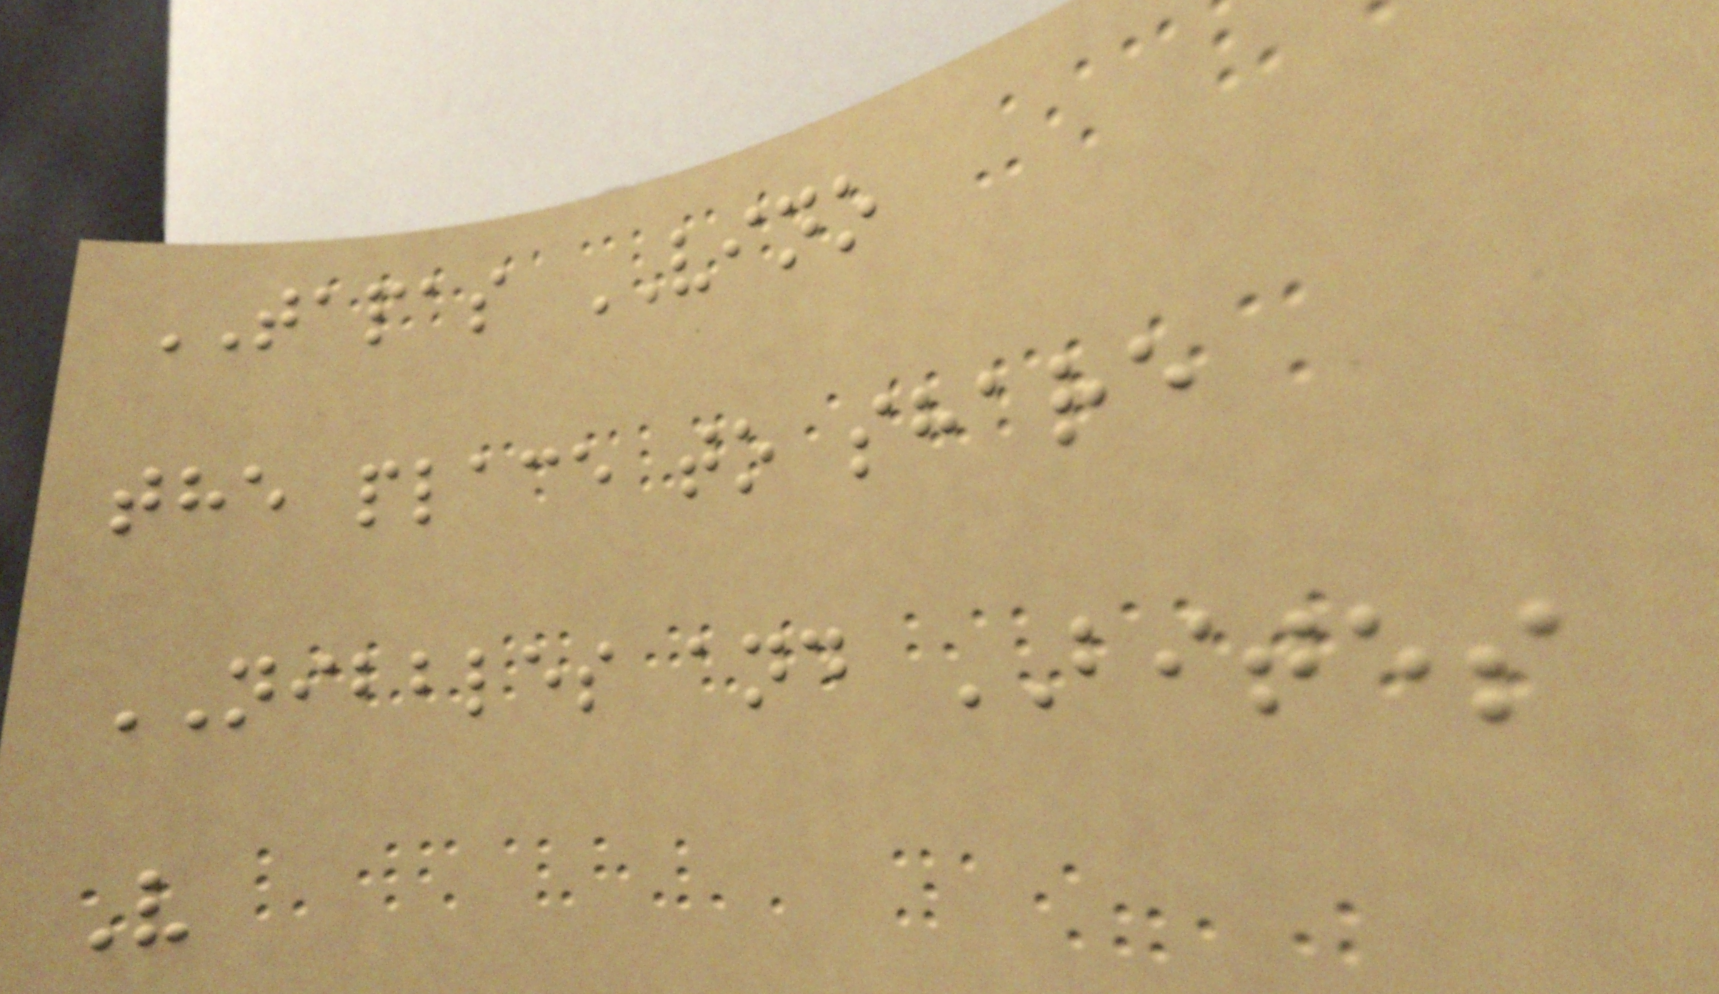TAPAS VINO
the place to share
NIBBLES and BITES
V
